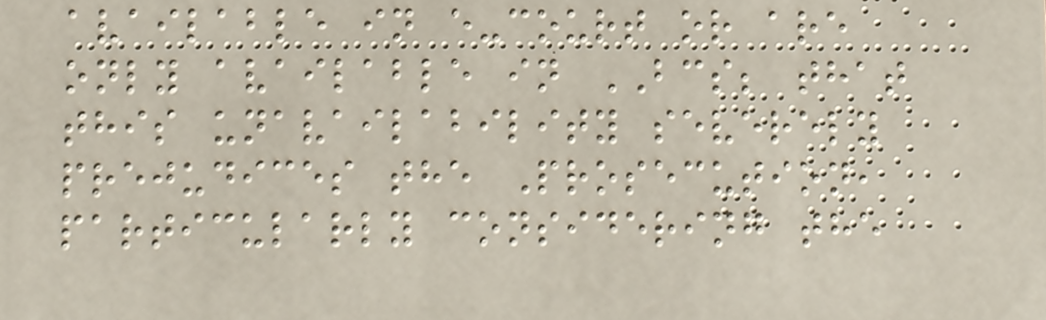available in e-court or are
only available in BCS; that
this unavailability severely
prejudices the Prosecution,
particularly considering the
